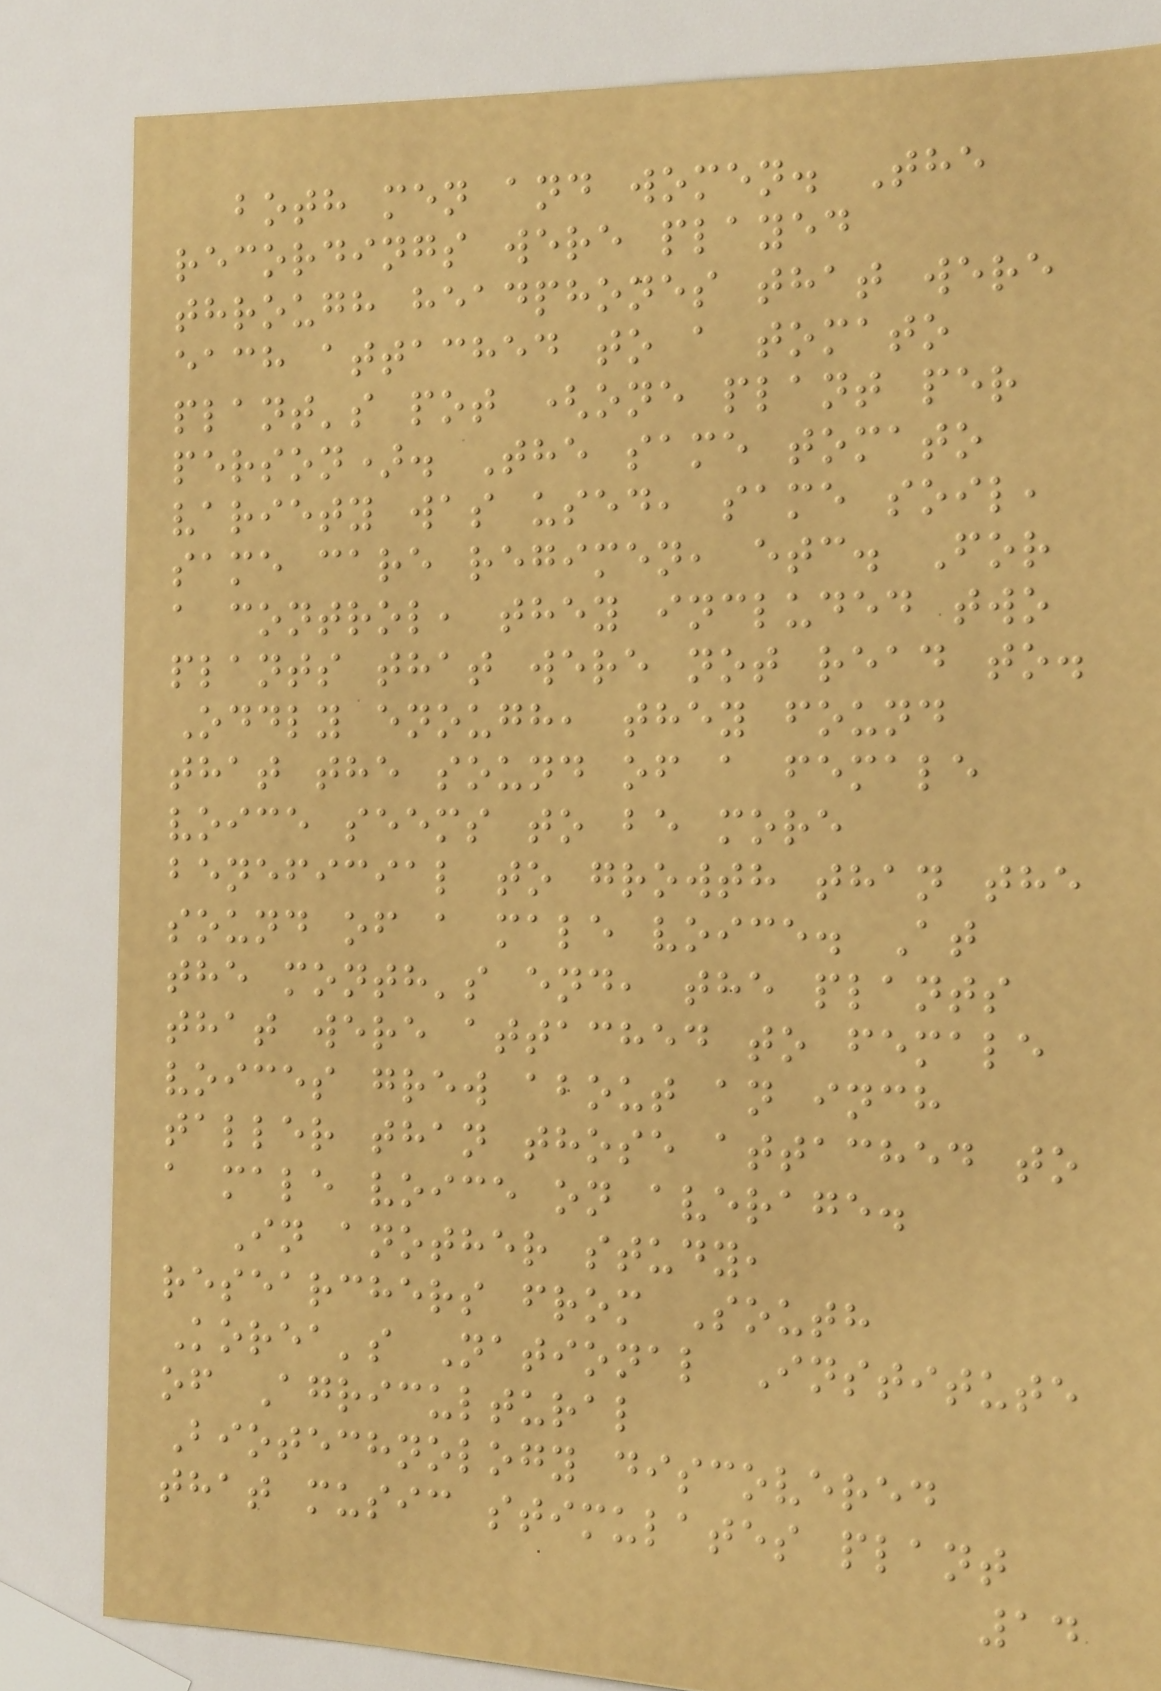both men and women. The
recordings were played
through headphones that were
each attached to a tomato
plant's pot (one plant per
person). The same tomato
variety was used, same soil,
same care regimen, etc. For
a control, they included two
plants that were not read to.
Oddly enough, they found
that the sound of a female
voice seems to be more
beneficial to growth than the
sound of a male voice. At
the month's end, the plants
that were attached to female
voices grew about an inch
taller than those attached to
a male voice on average.
In another study,
researchers from South
Korea's National Institute
of Agricultural
Biotechnology discovered
that music stimulates plant
14
